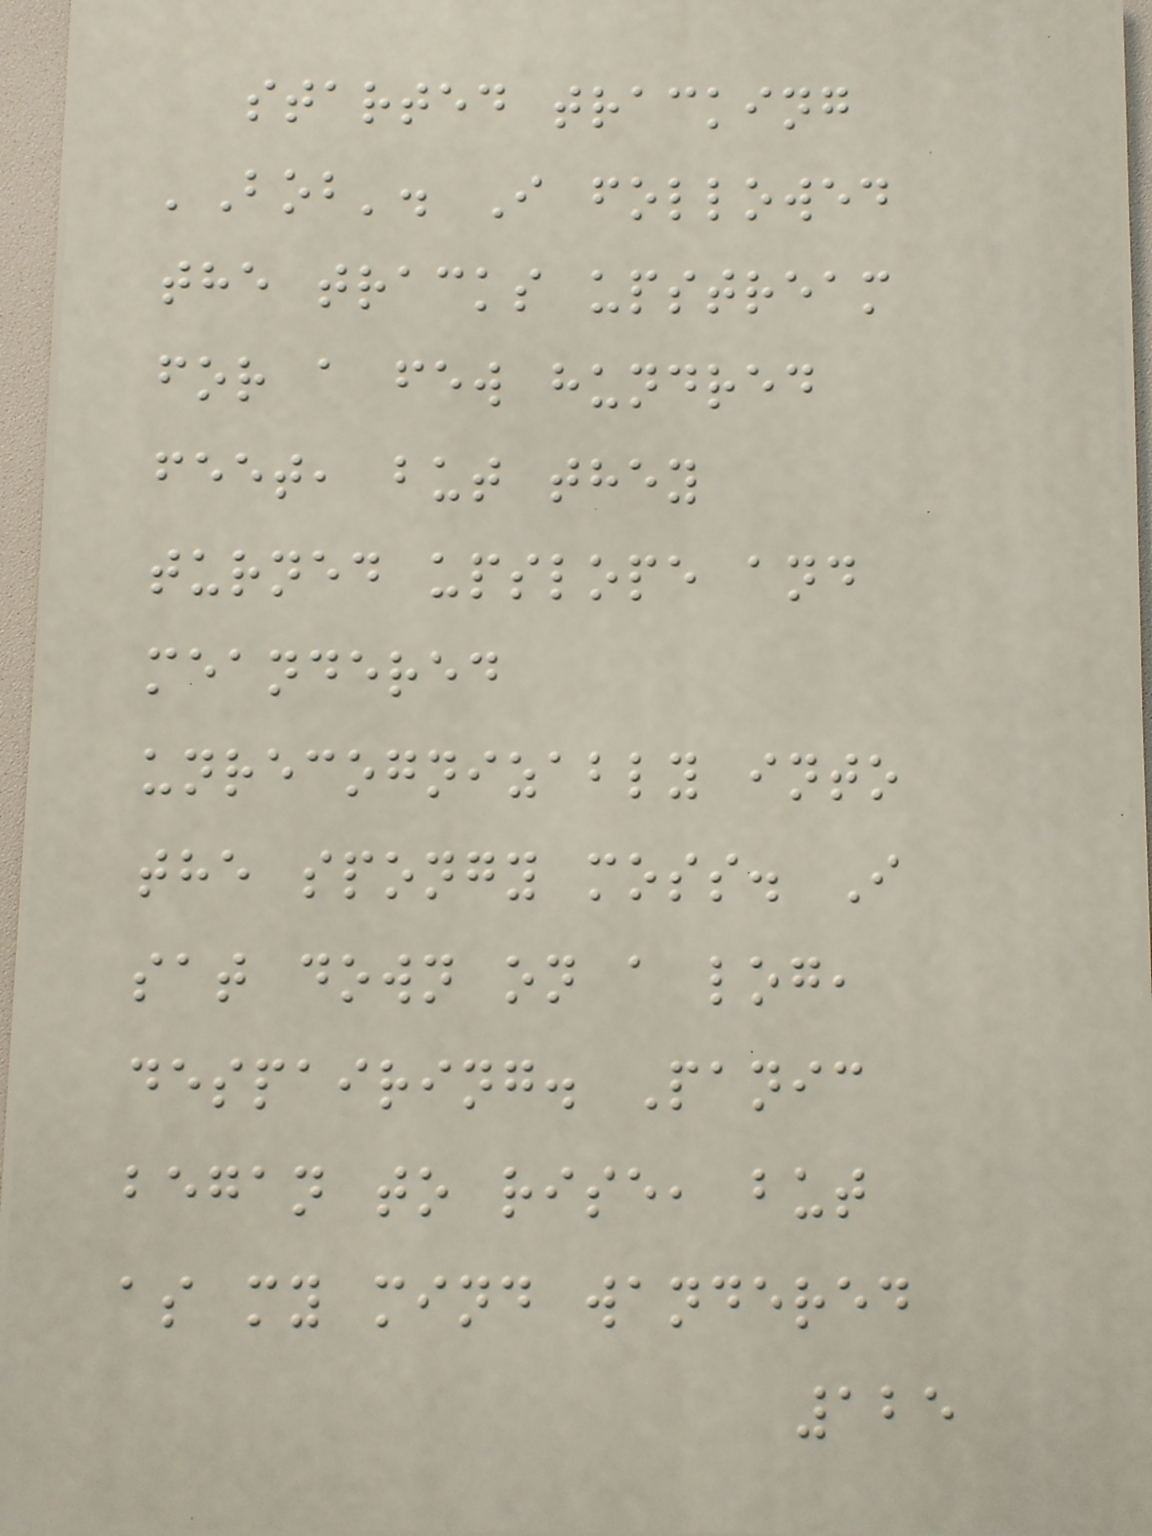started tracking
'Bob'. I followed
the tracks upstream
for a few hundred
feet, but they
turned upslope and
meandered
unrecognizably into
the spongy moss. I
sat down on a log,
despairing. Panic
began to rise, but
as my mind wandered
125
